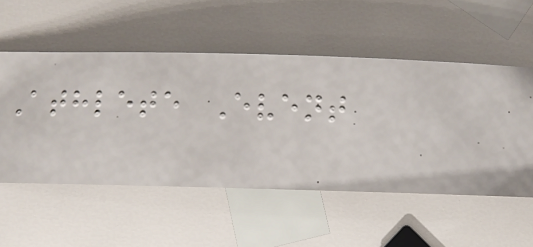Athlete Event
